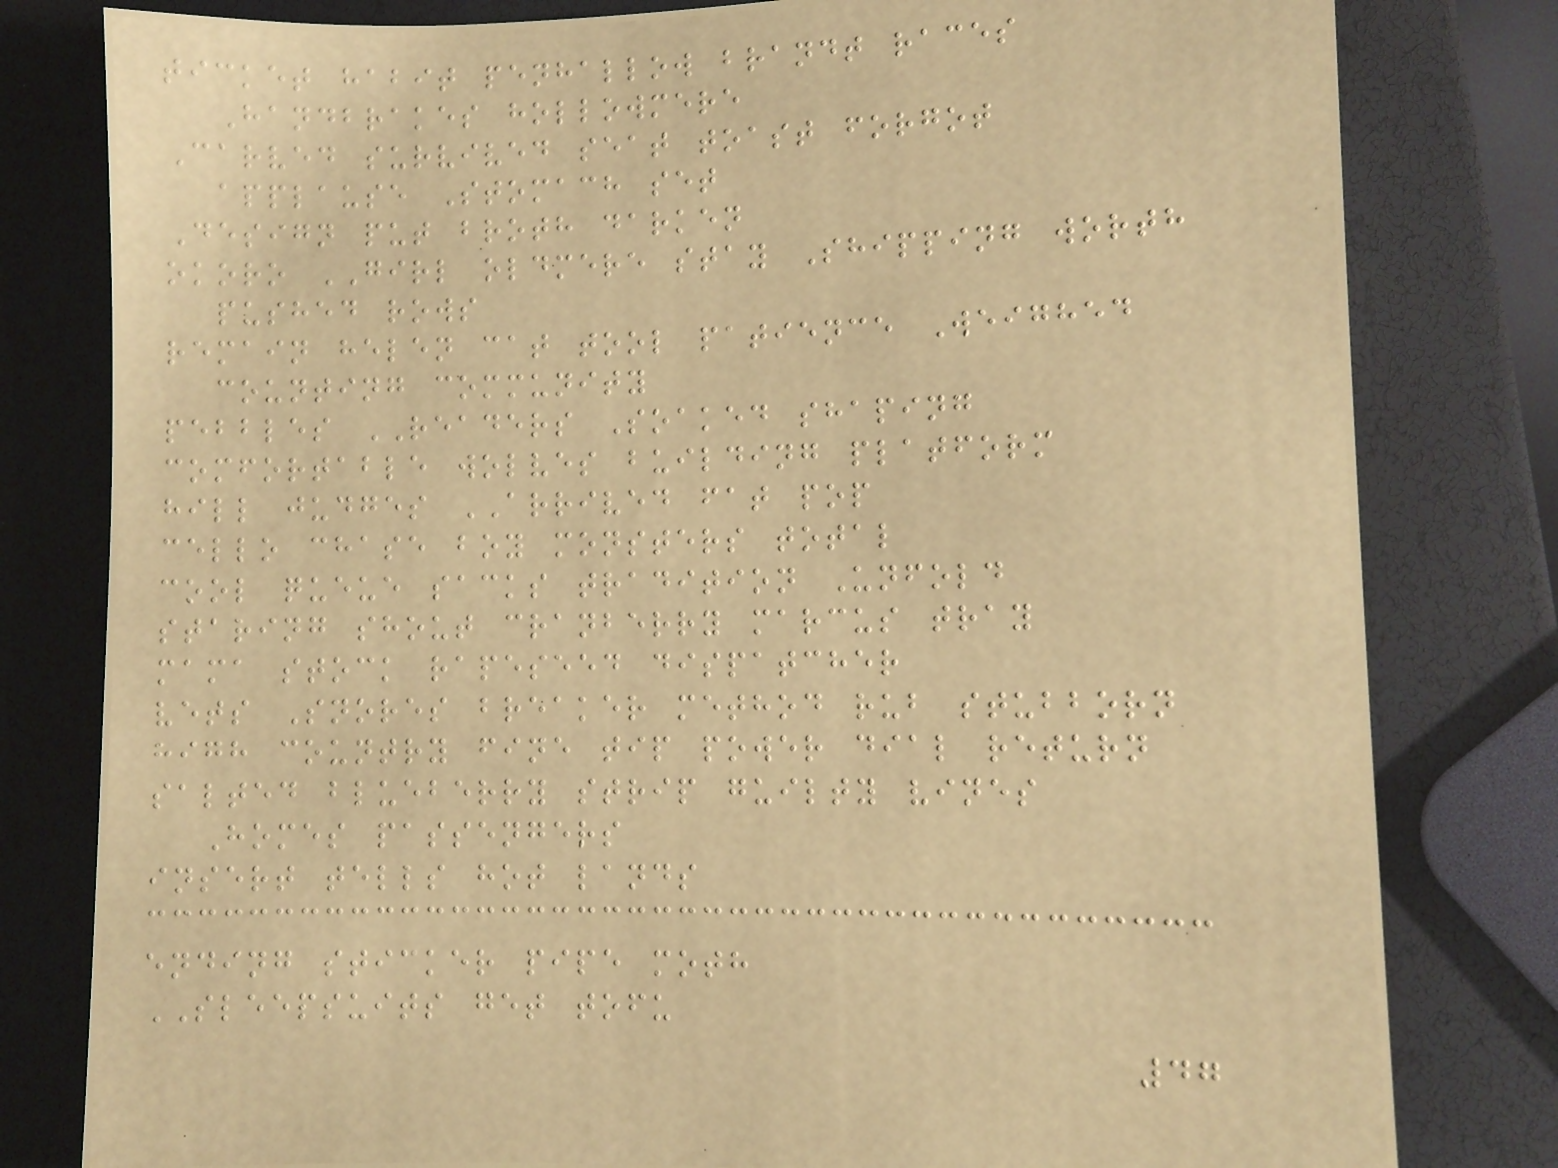ticket habit penhallow brandt races
Handbrakes hollowmere
Carved survived seat toast forgot
applause Stomach set
Design put broth darken
okoro GIRL oldmere stay Shipping worth
pushed rows
remain helen cat tool patience Weighed
counting community
pebbles READERS Soaked shaping
comfortable wolves building platform
hill judges ARRIVED fat pop
cello chase boy monsters total
cool queue sacks tradition Unfold
staring shout cranberry marcus tray
mama stock rapeseed dispatcher
vets Snores breaker method rub stubborn
high country fine tip power dial return
salted blueberry strip guilty vines
Homes passengers
insert tells hot lands
ending sticker pipe moth
SLEEPSUITS get tofu
47
